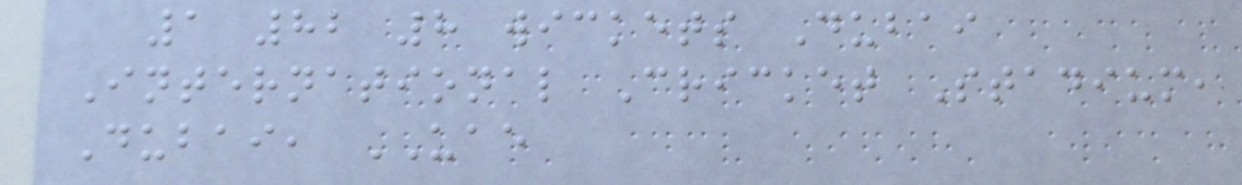1 82 8 wickets Dubai
International Cricket Stadium,
Dubai, UAE
